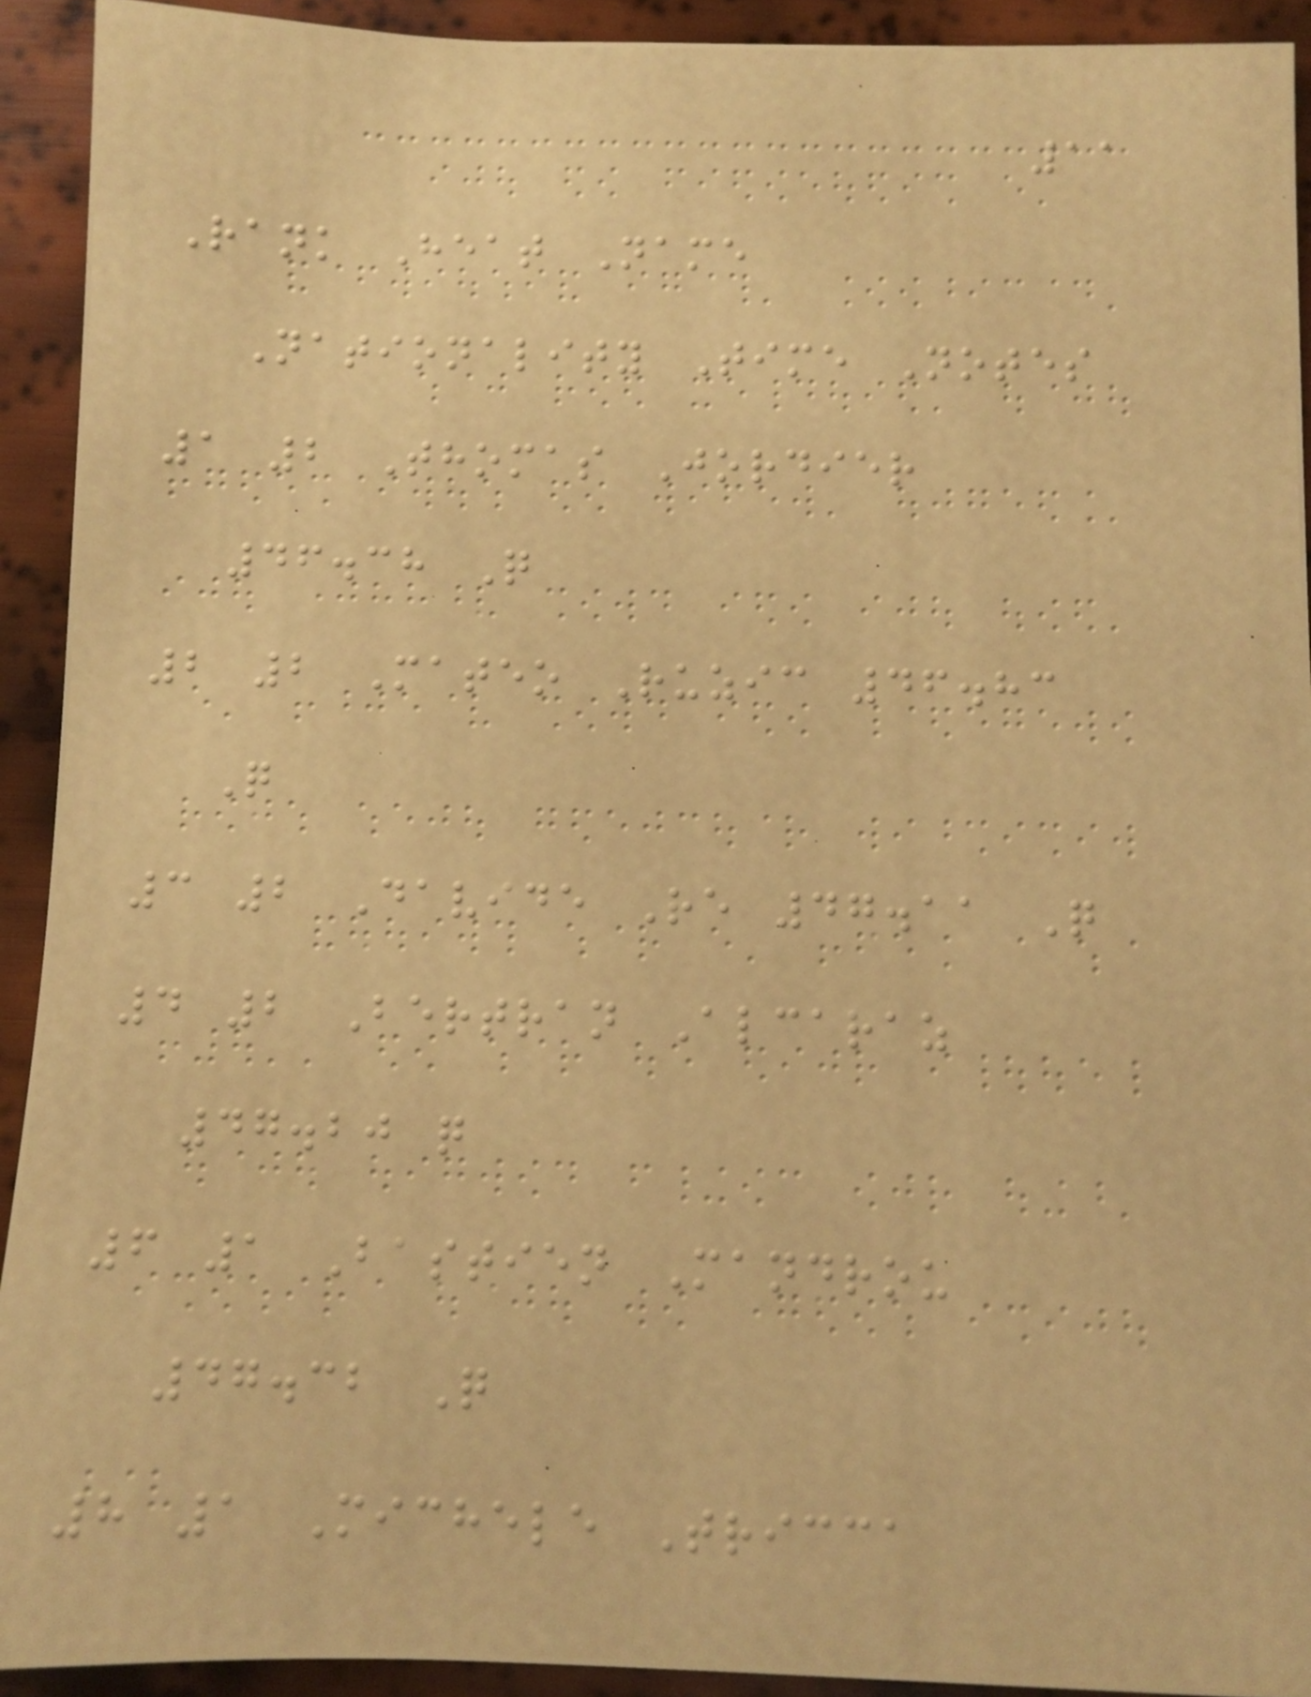11
Rank Heat Name
Nationality Time Notes
1 2 Thomas Jordier
46.38 Q
2 2 Mateo Ruzic 46.83
Q
3 2 Davide Re 47.11 Q
4 2 Bertran Alcaraz
47.20 q
6 1 Bastien Mandrou
47.32 Q
8 1 Michele Tricca
